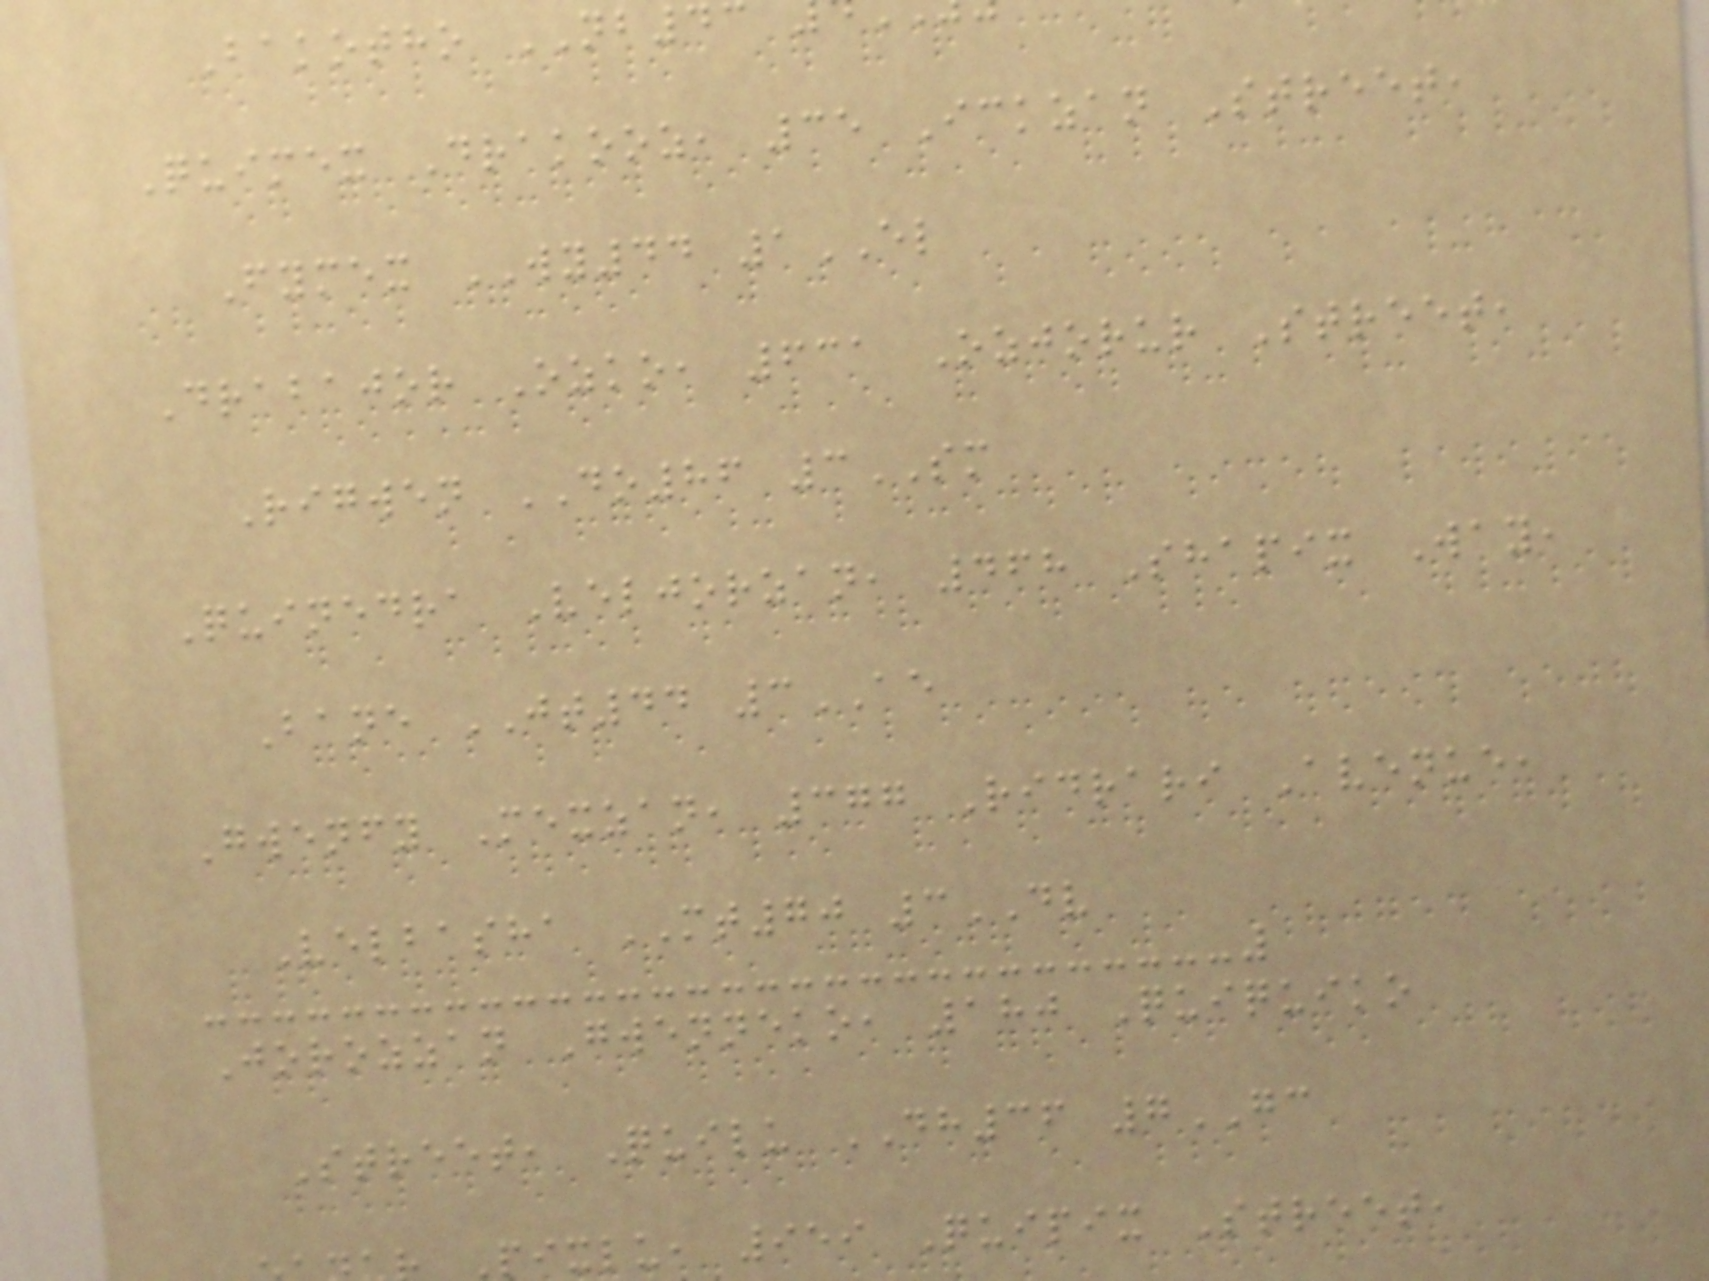Bakotho NB4
Quimex Drakooz, 35 Ickzan Street,
Fymex WY44 1EL
Drabajor Ozko, 631 Ozjorur Street,
Rigwen DO86 3SM
Quinedra Veljorzan, 468 Shapix Way,
Bane JT44 3AE
Gwenfy Mexzan, 377 Ridrari Avenue,
Velbasha MT70 3DV
Jorozzan Gwenneko, 180 Quiquiko
Street, Quilu DH36 7GC
Pixlu, 959 Quipix Street,
